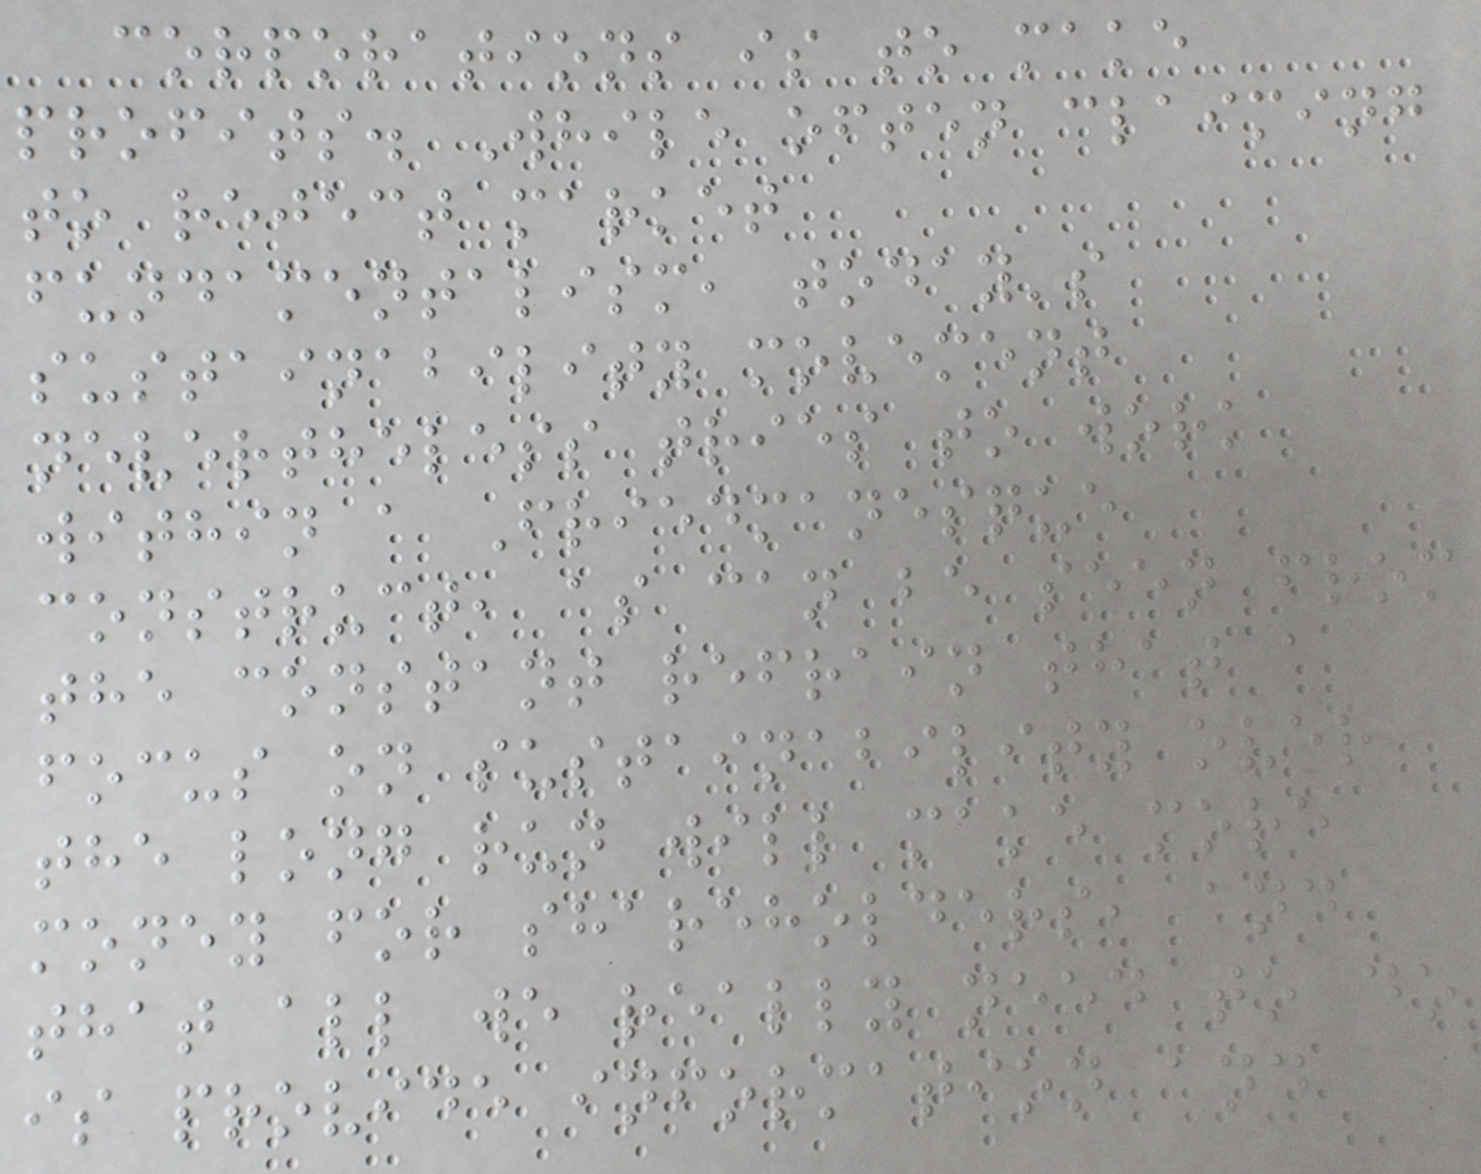corporations is to make
profits. While often claiming
to reject market
fundamentalism, today's
sustainability movement
nevertheless tries to work
within a Friedmanesque
construct, as can be seen from
the constant refrain that a
focus on sustainability over
the long run will make more
money for shareholders, and
that all we really need to do
is provide information and
